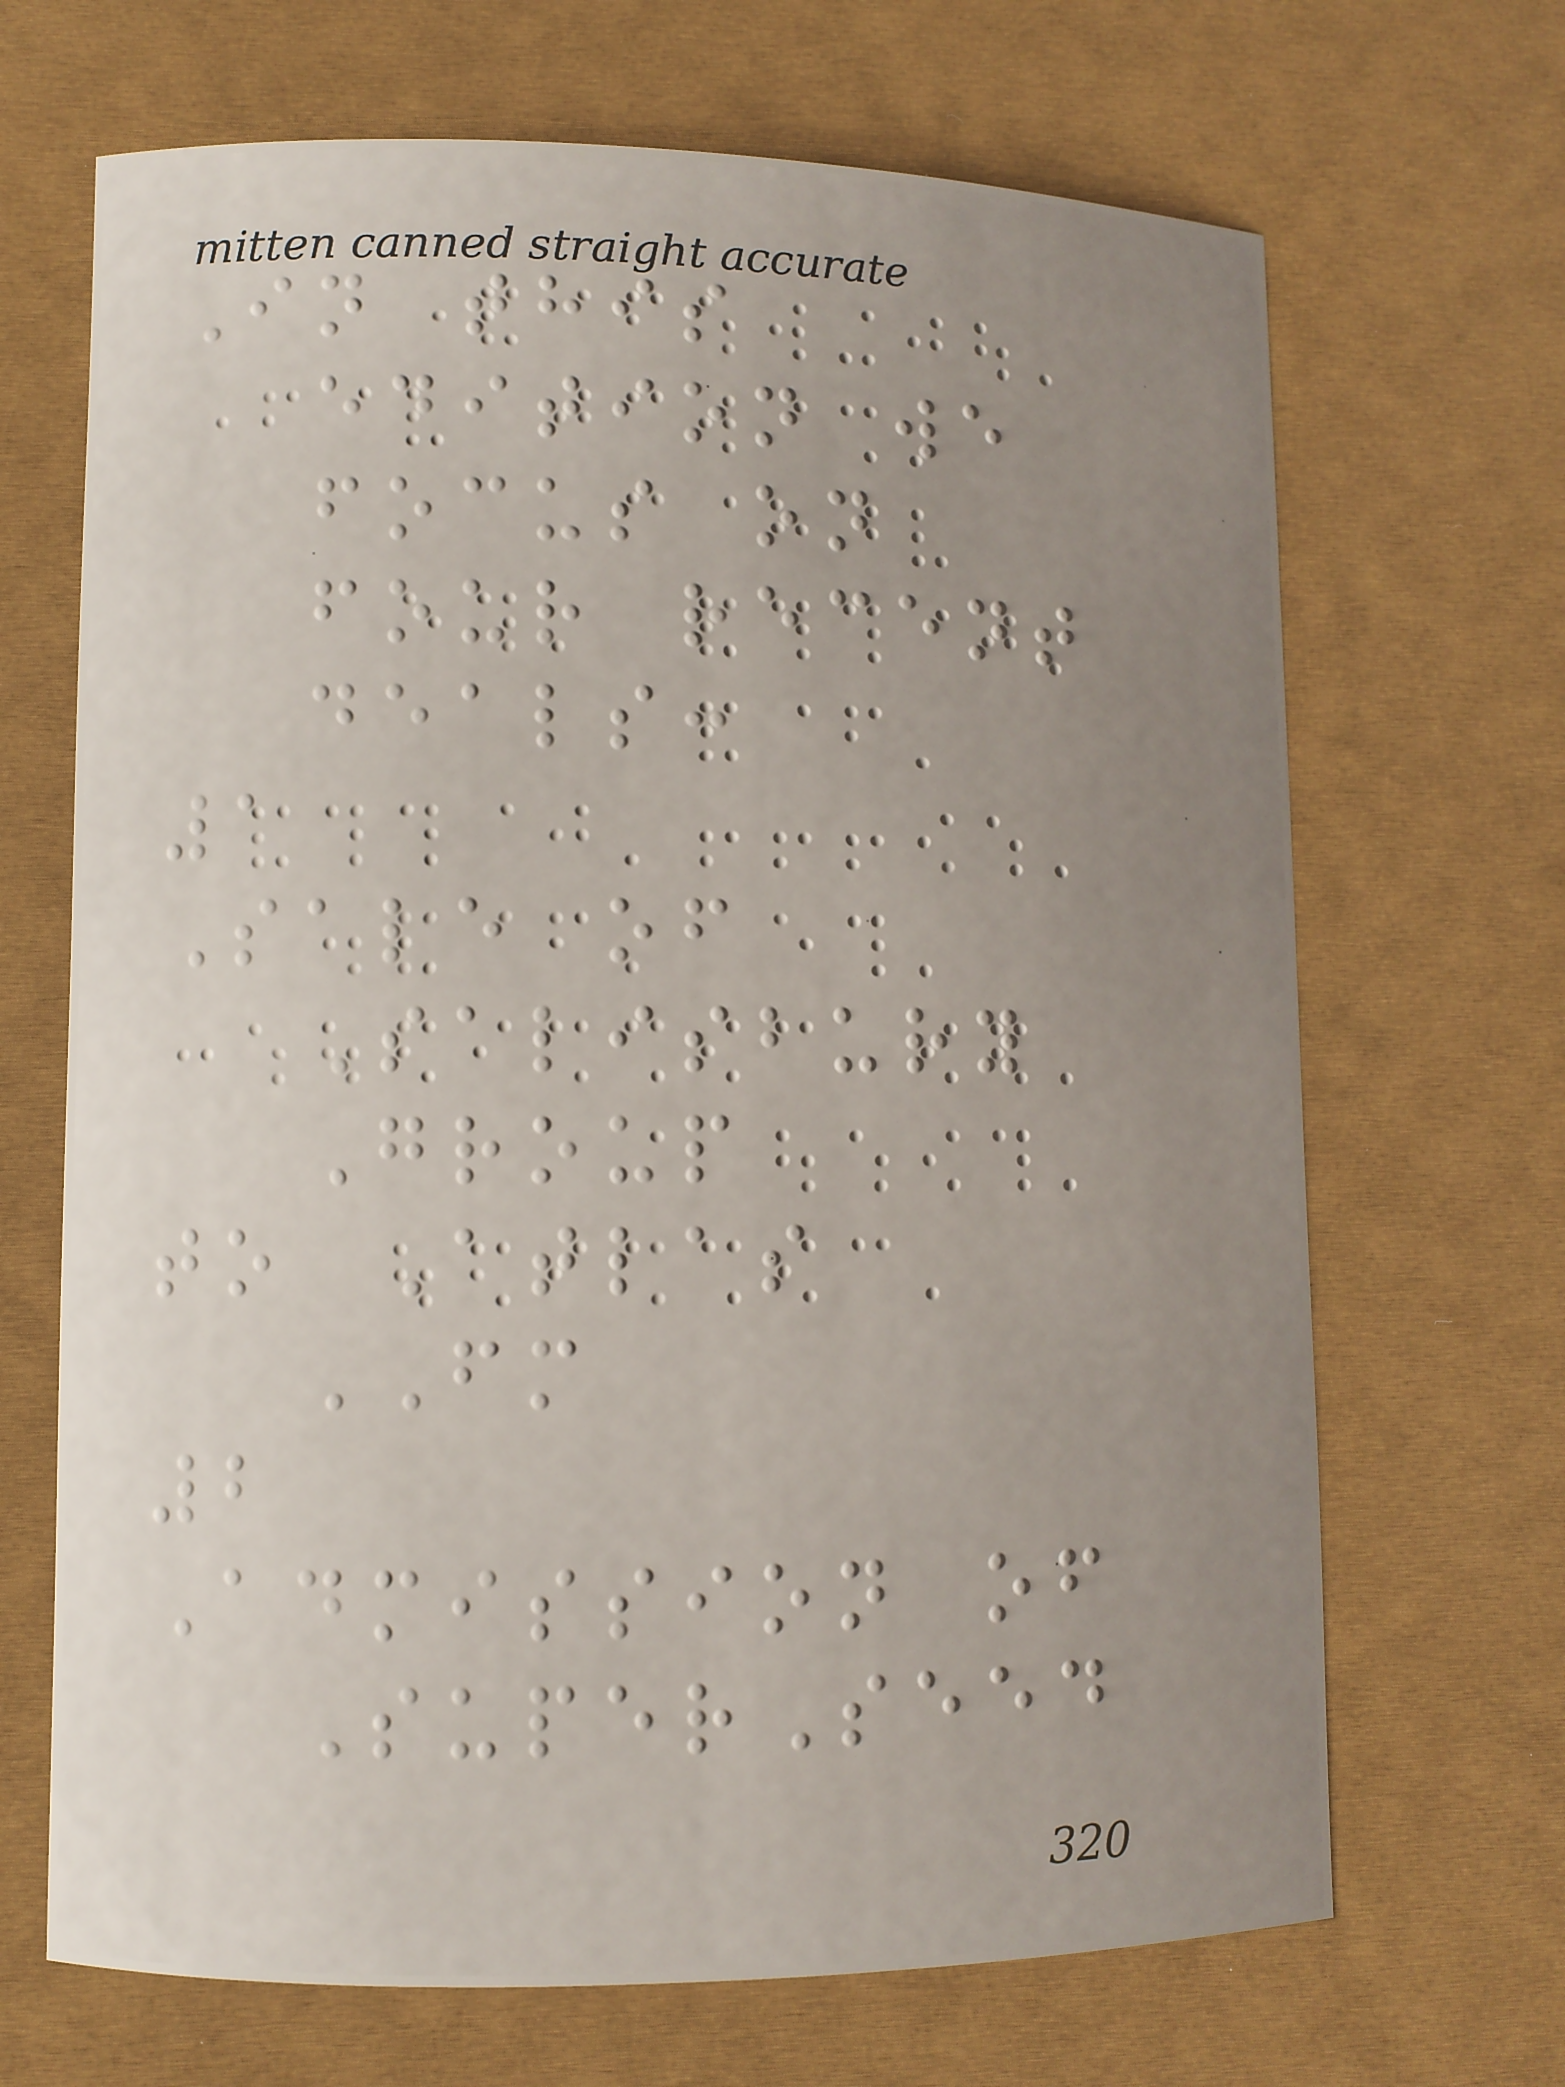In this
edition we
focus on
four recent
deals:
1
Sale of
Salisbury
Group
to Atlas
FM
2
Admission of
SuperSeed
